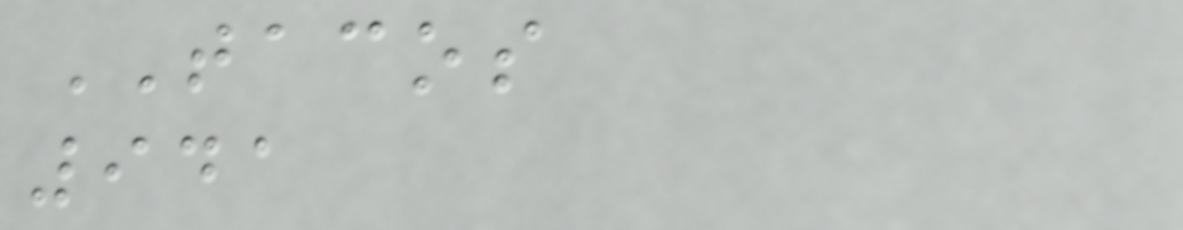TACOS
941
